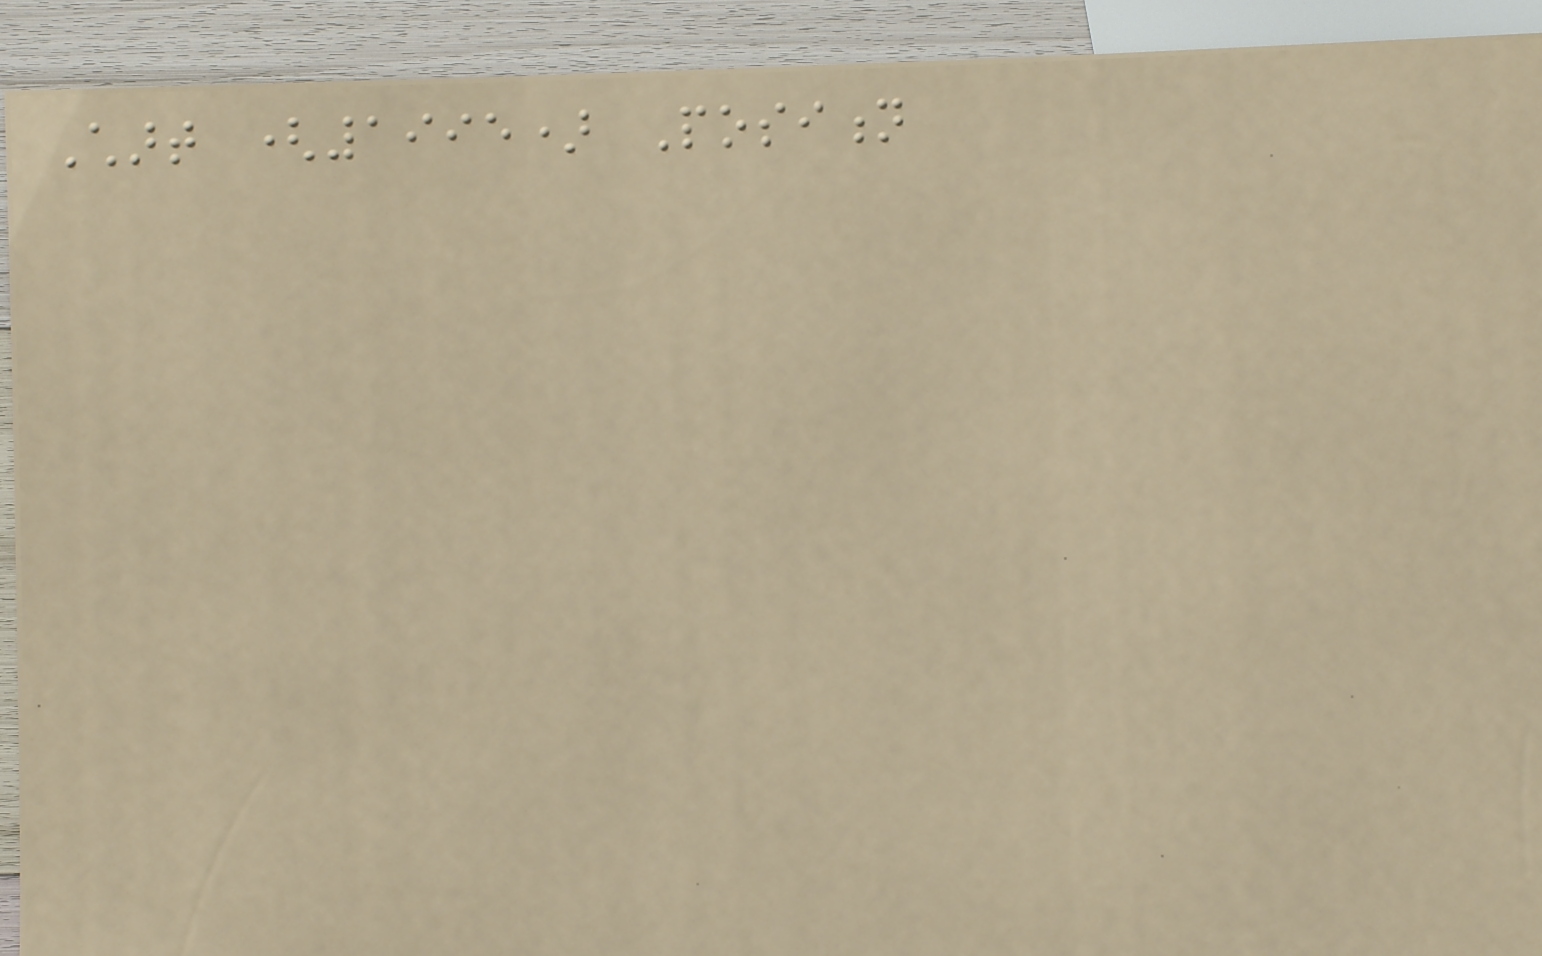Chart (1995) Position
